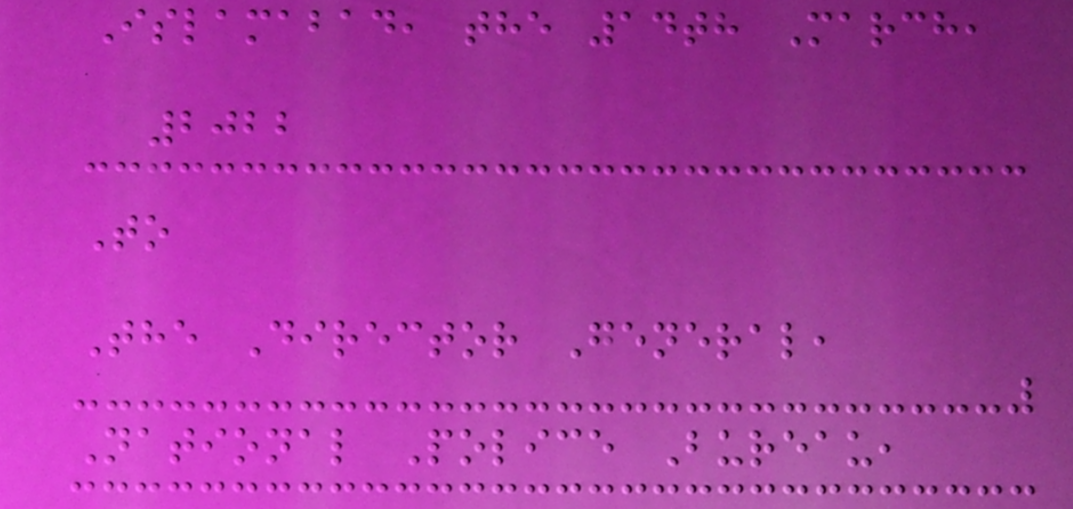Islamabad, the 14th March,
2022
To
The Director General,
National Police Bureau,
